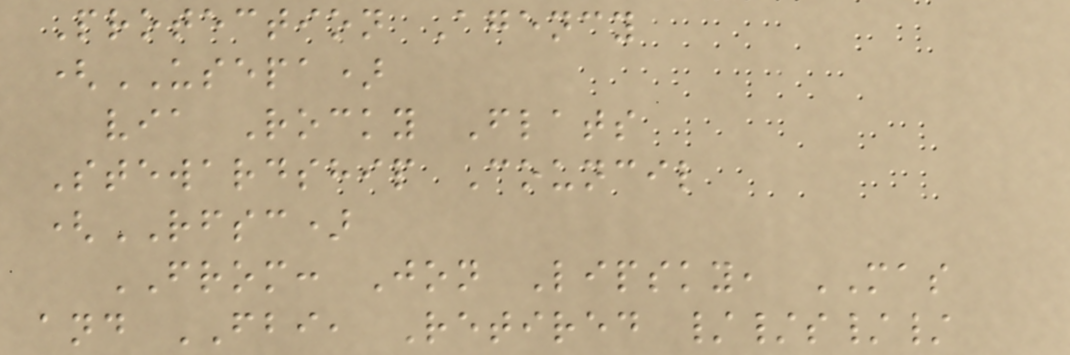Protection Agency
(USEPA)
via Rocky Flats
Stewardship Council
(RFSC)
FROM: Jon Lipsky, MAS
and FBI, Retired //s//
